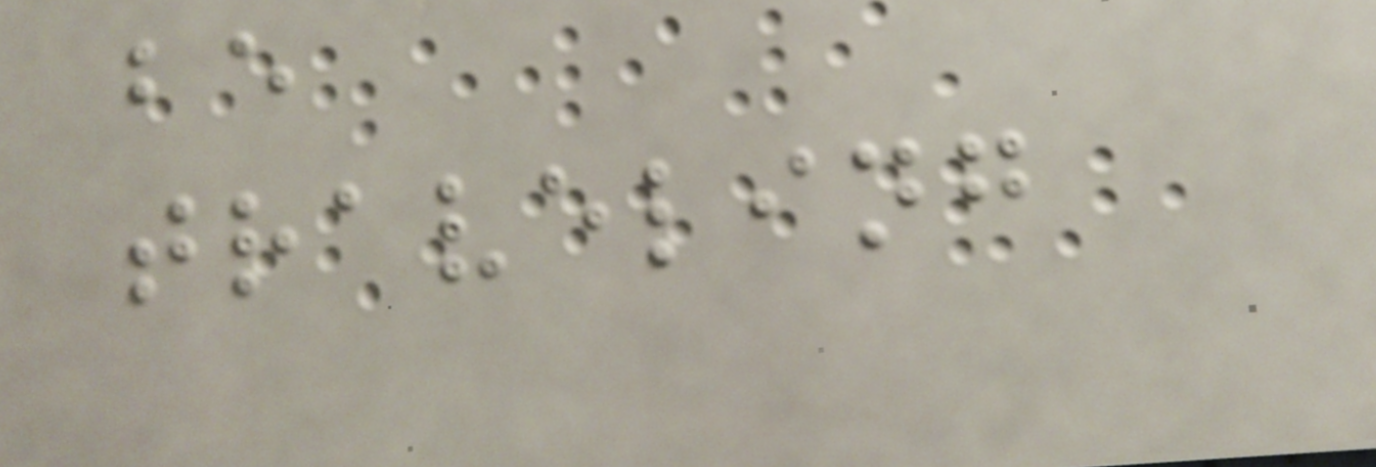be
traveling
